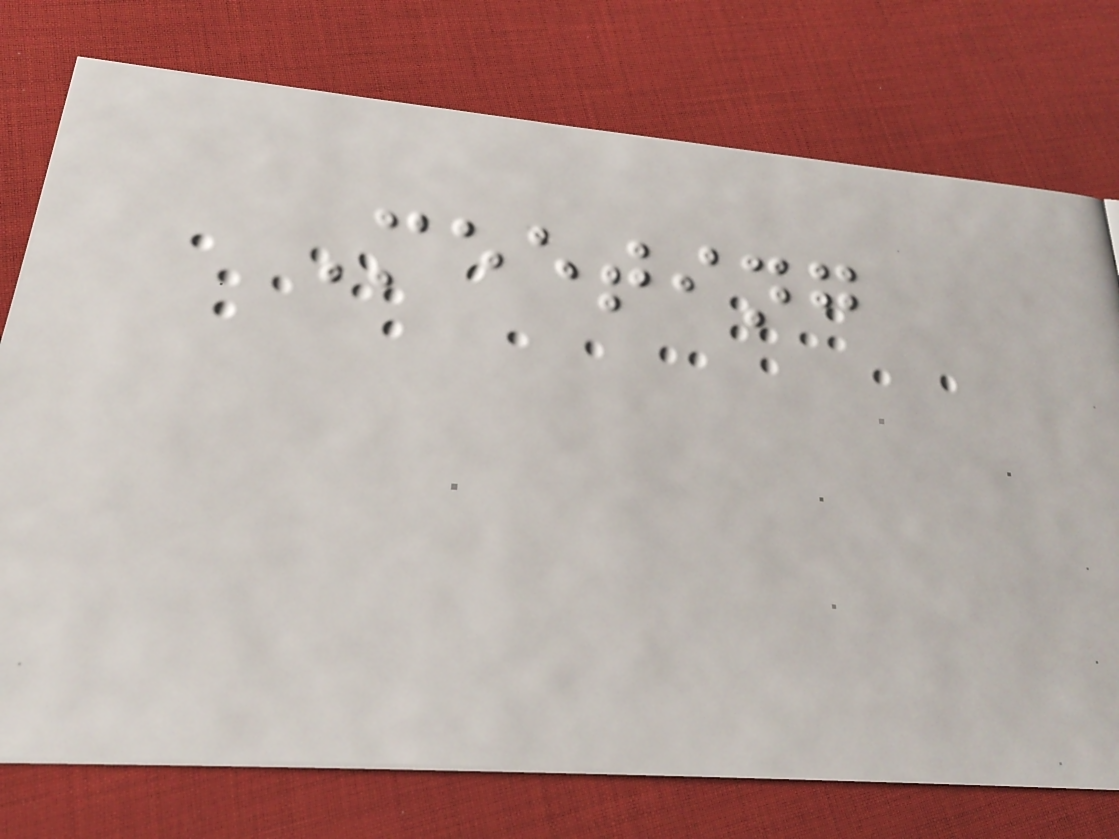Meeting
